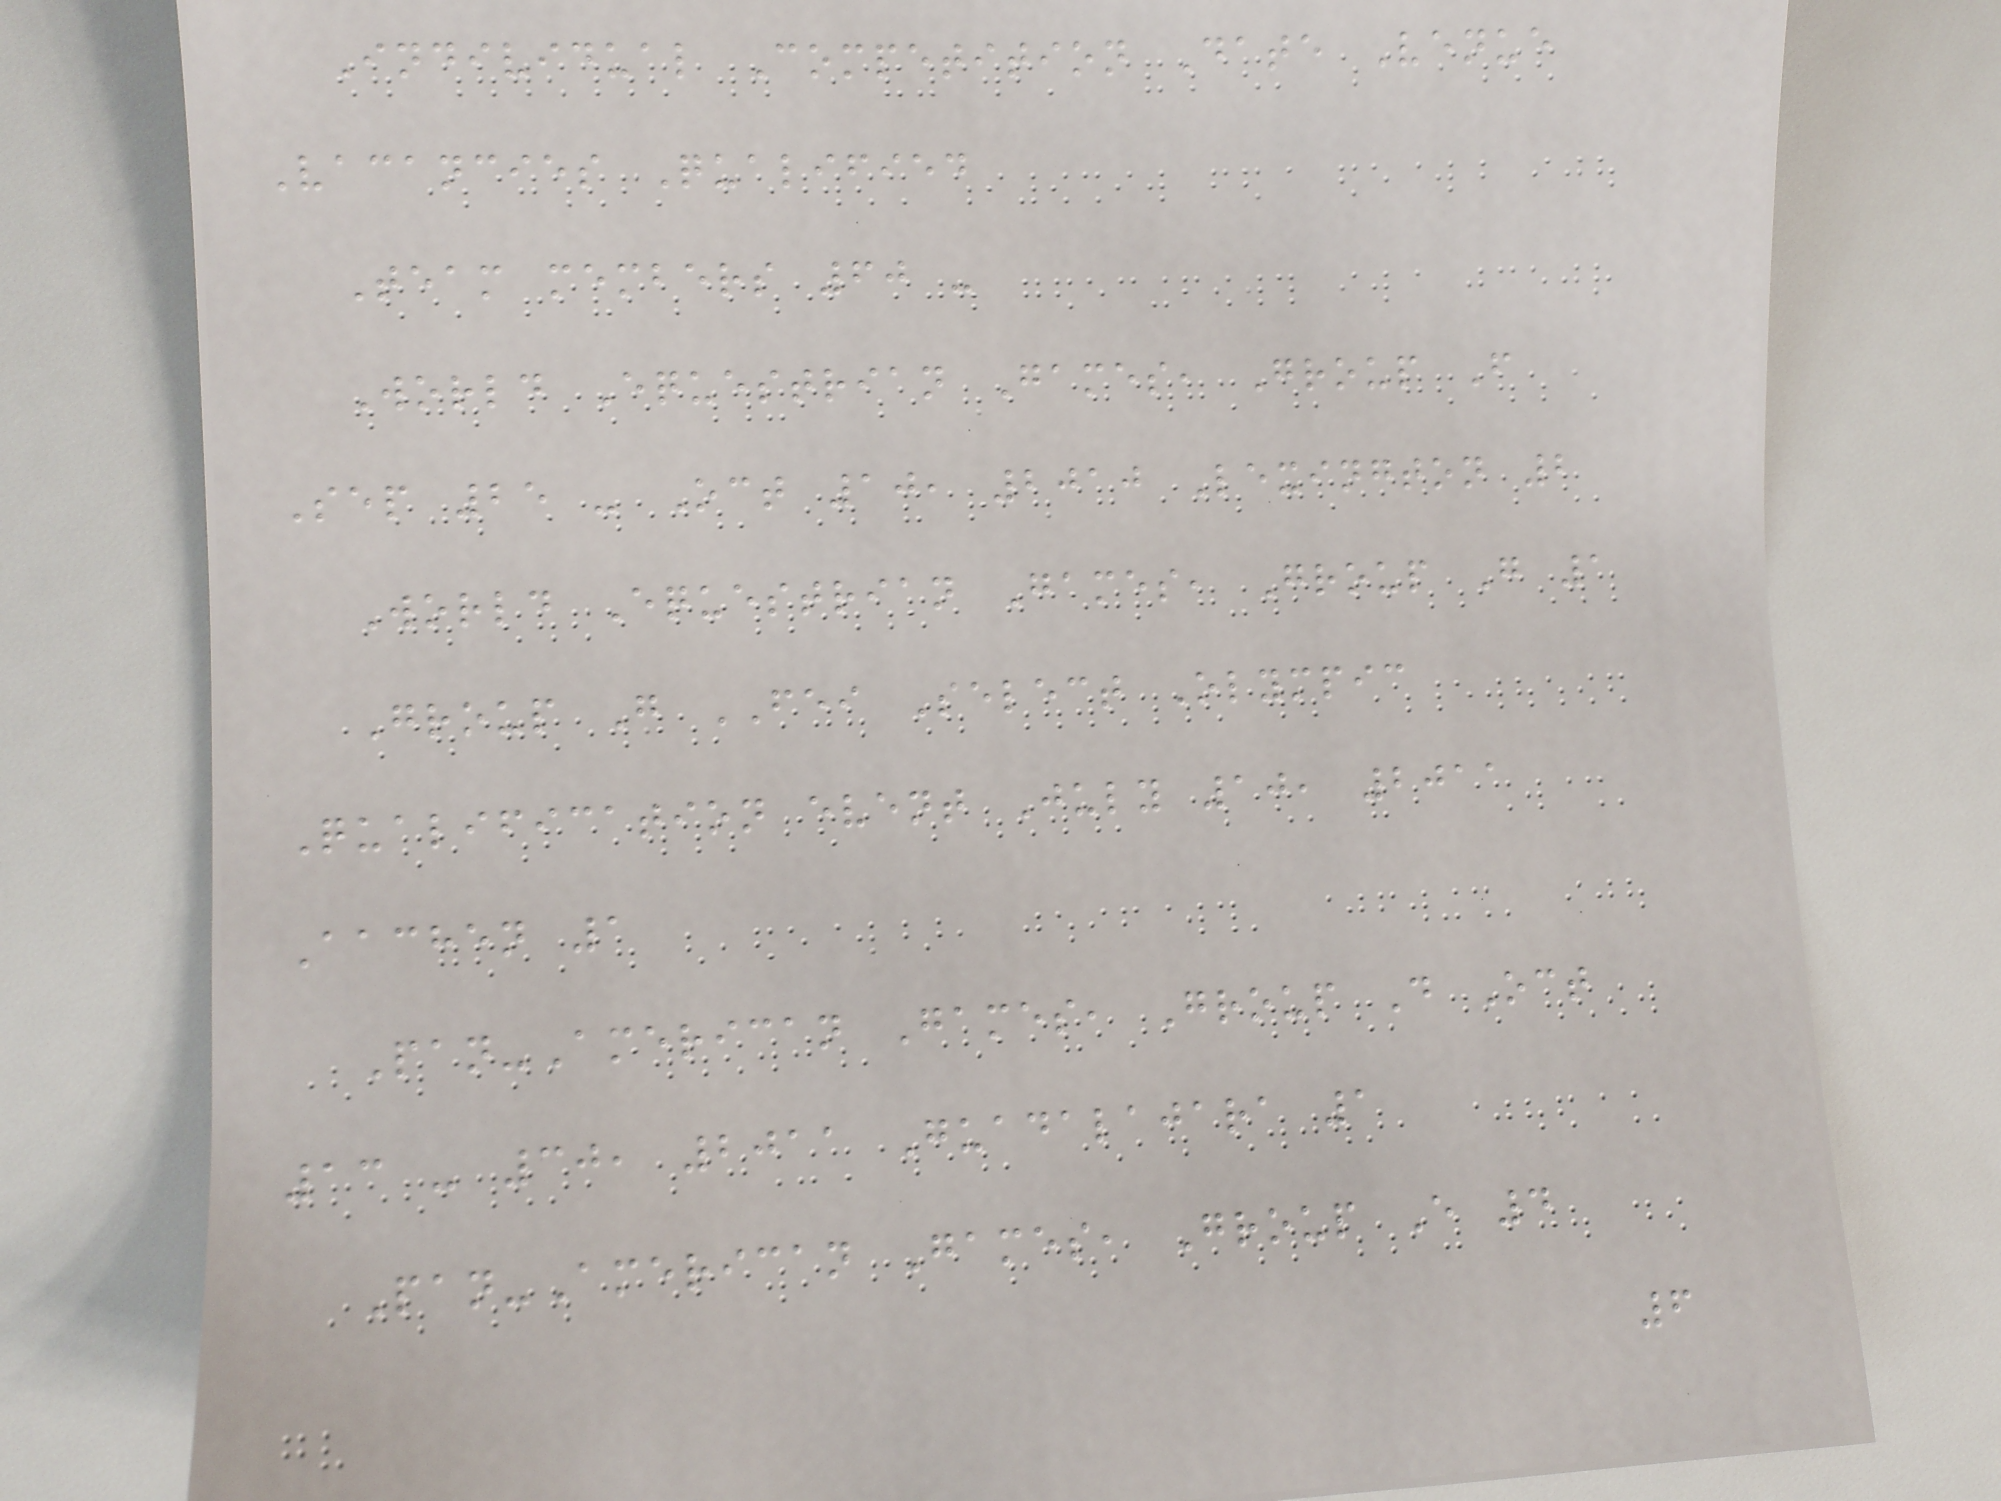Individual Competition Date Venue
Vacancies Qualified
Team members 60 -
World Equestrian Games, Group F
Sep 25 - Oct 10, 2010 Lexington 2
World Equestrian Games, Group G 1
Group G FEI Select Olympic
Qualification event July 10, 2011
Aachen 1
Pan-American Games, Group D Oct
13 - 30, 2011 Guadalajara 1
Pan-American Games, Group E 4
6
